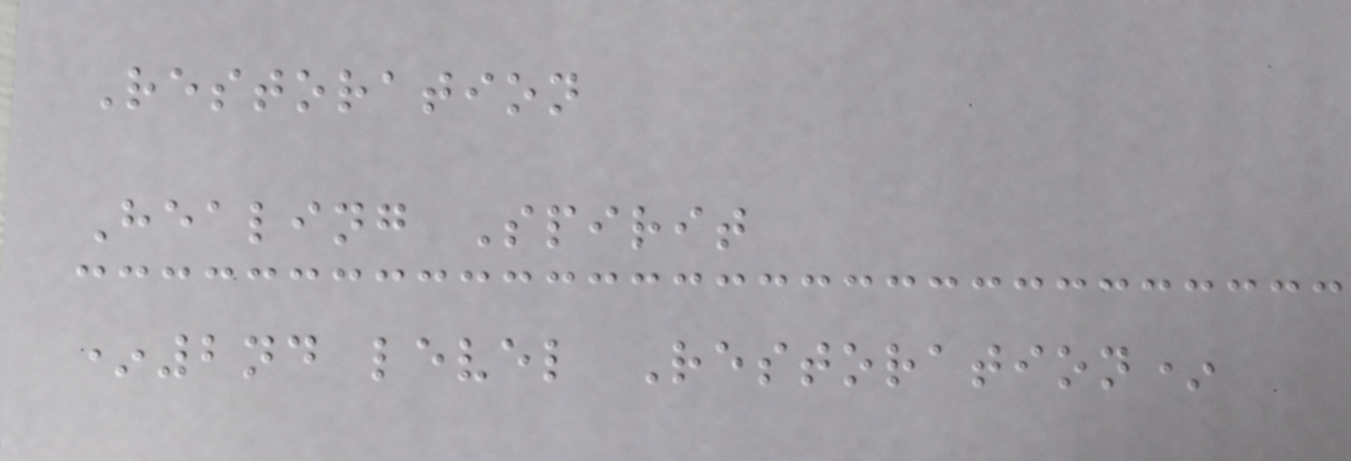Restoration
Healing Spirit
*2nd level Restoration*
